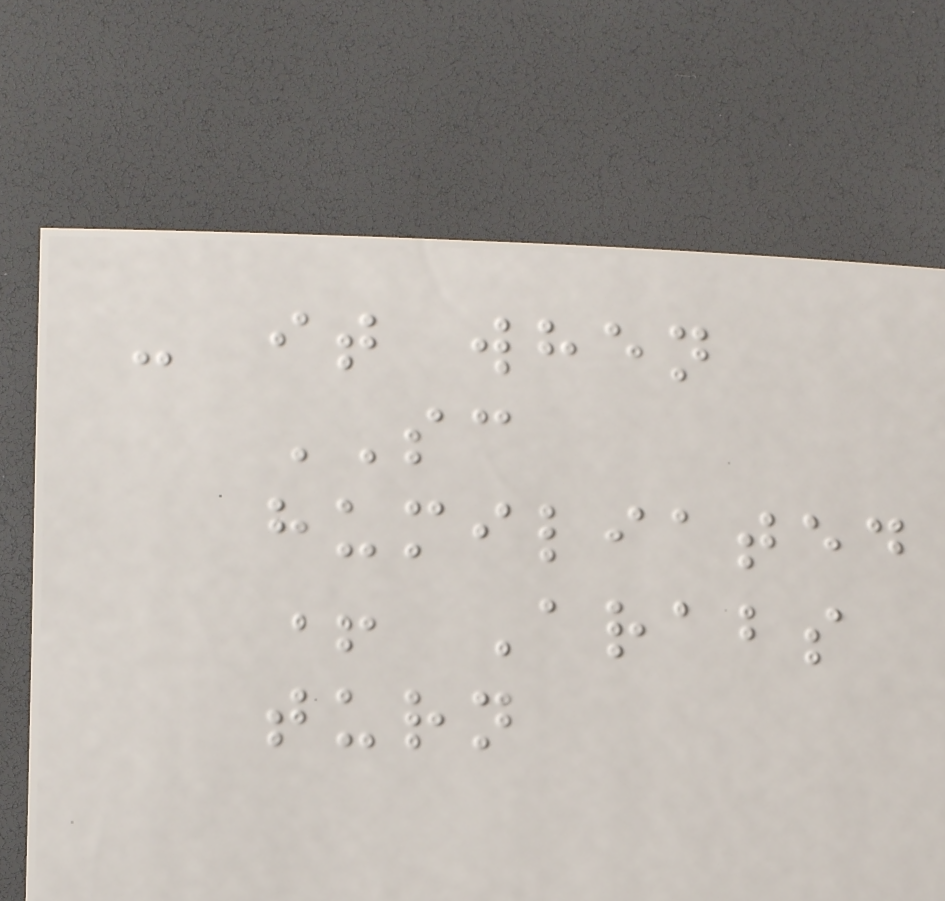- it when
SC
humiliated
+ Arabs
turn
